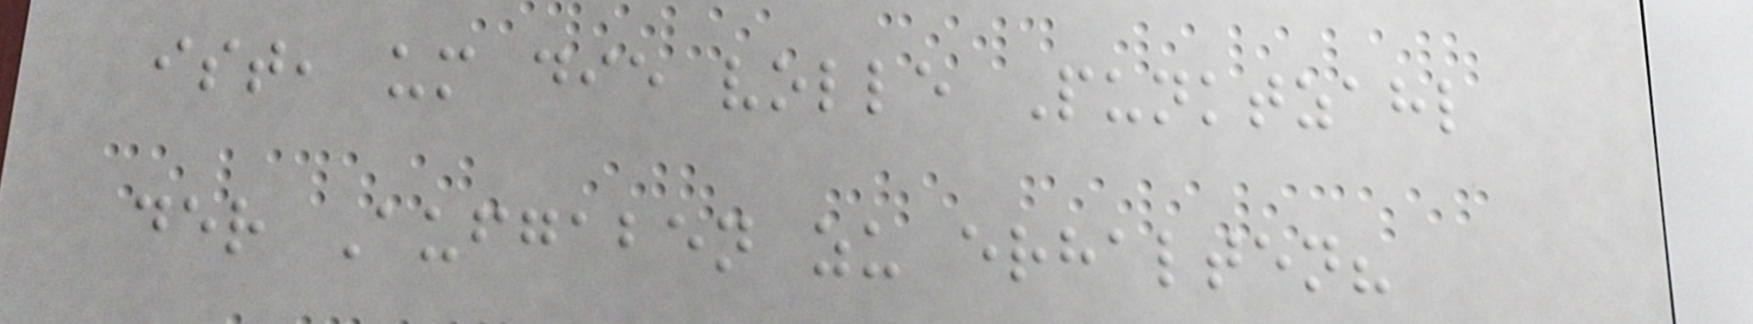ist, um die volle Punktzahl
der Aufgaben zu erhalten?
